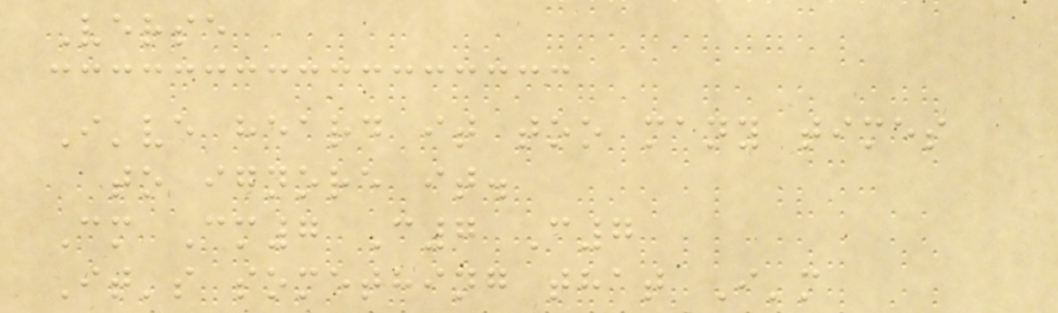Verse
I've heard it too many times
to ignore it.
Cm Cm7 C7 C7
It's something that I'm
